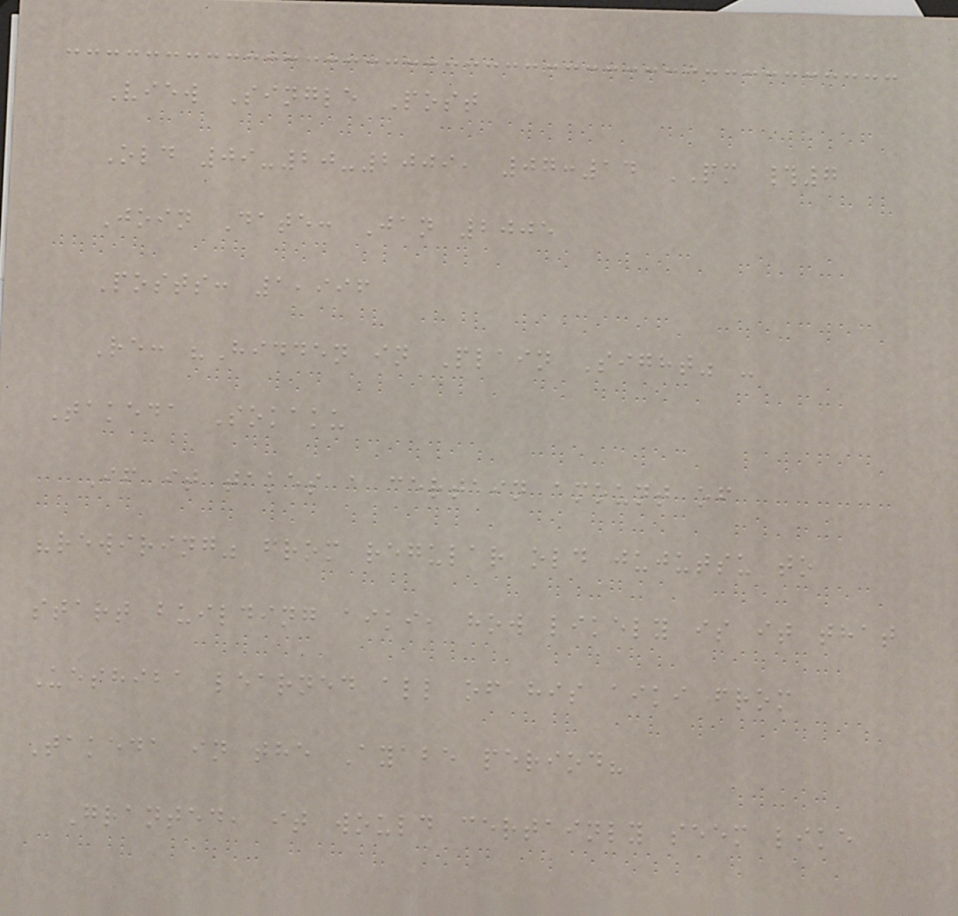View Single Post
Old 09-20-2009, 07:14 PM #7
Join Date: Jan 2005
Posts: 1,996
Re: "Hidden in Plain Sight" -
Takeda Sokaku
If it takes a certain amount of
"rewiring" from regular old jujutsu to
start building aiki, how likely is it that
Ueshiba learned all of his aiki from
Takeda in the Ayabe period?
Granted, it would certainly seem like
